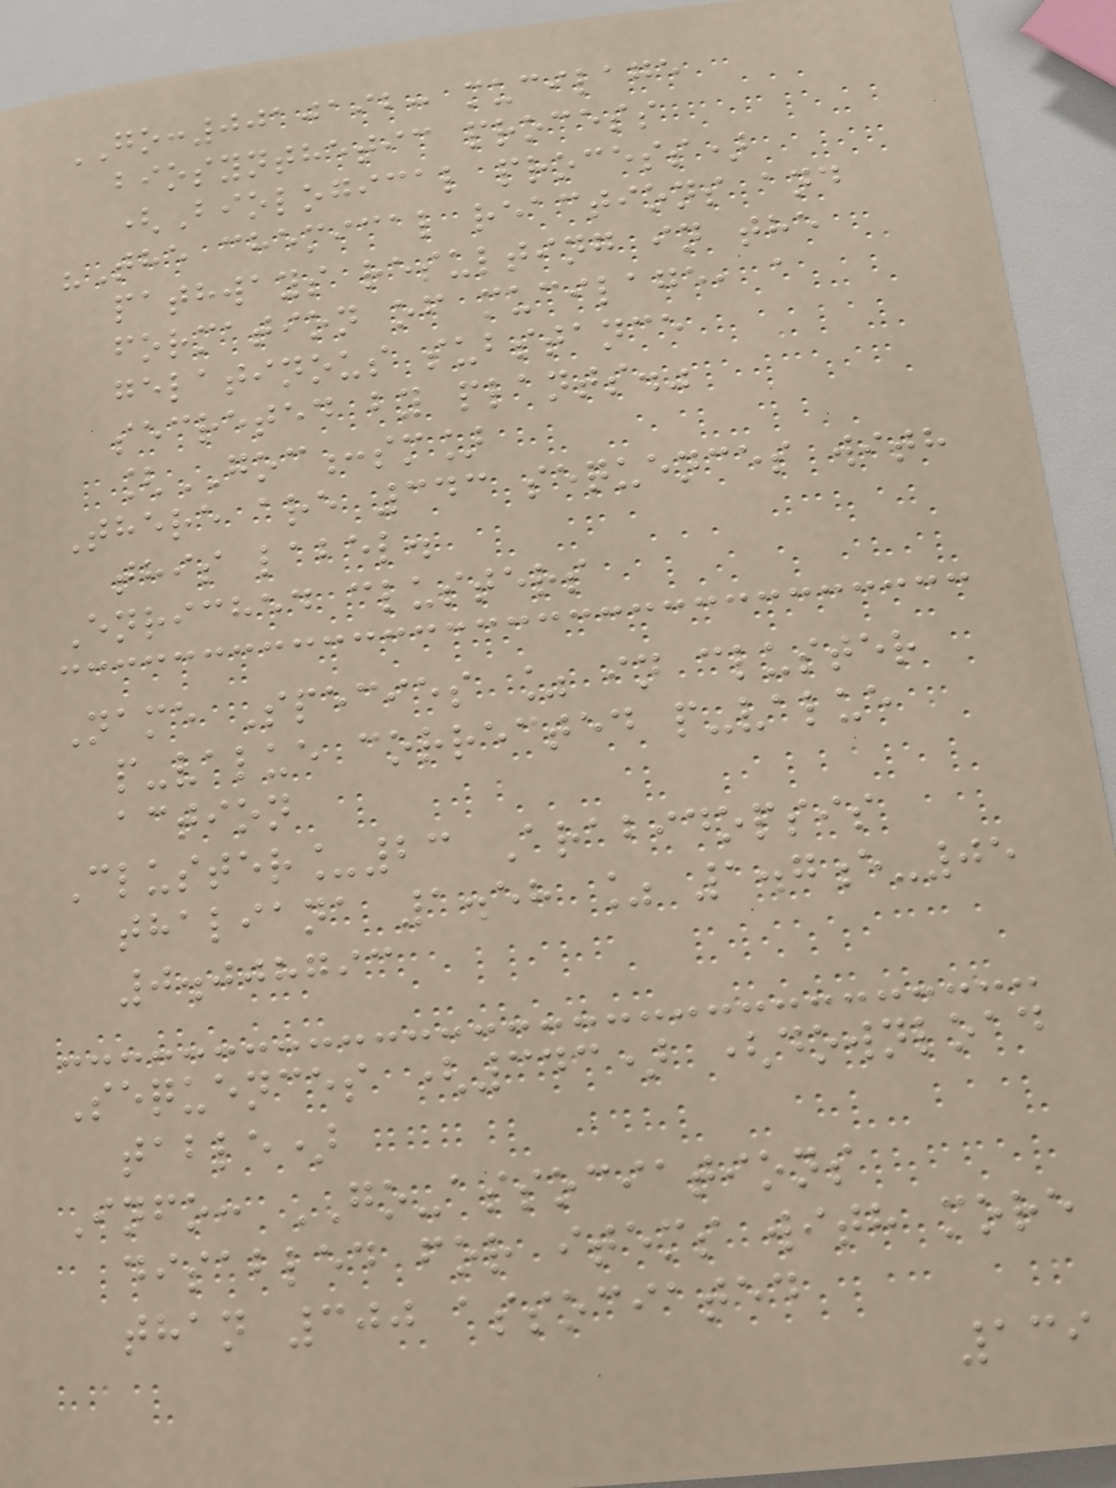GO:0010192: mucilage
biosynthetic process
(Biological process)
"The chemical reactions and
pathways resulting in the
formation of mucilage, a
gelatinous substance
secreted by plants."
[GOC:sm]
There are 343 sequences with
this label.
Enriched clusters
Name Species % in cluster
p-value corrected p-value
action
Cluster_23 Arabidopsis
thaliana 1.58 % 1.7e-05
0.008793
Sequences (343) (download
table)
Info: GO-associations
disabled for items with more
than 300 associated
139
